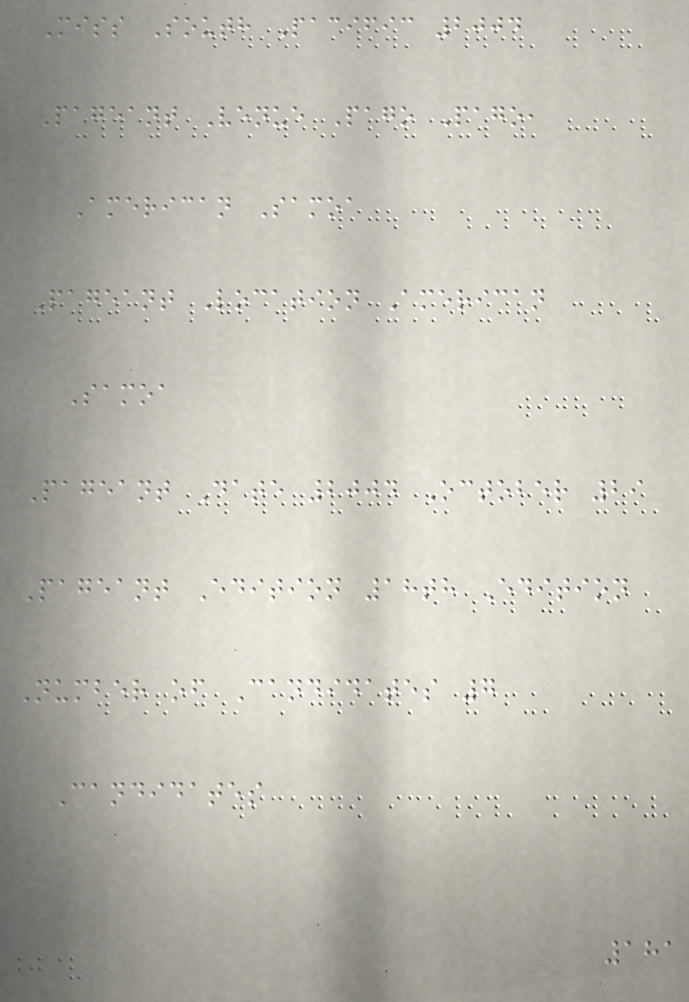Miss South Pacific 2004
Pageant Venue Pago Pago,
American Samoa
Pageant Location American
Samoa
Pageant Date 2004 October 29
Pageant Edition 18th Edition
Number of Candidates 7
Candidates
181
